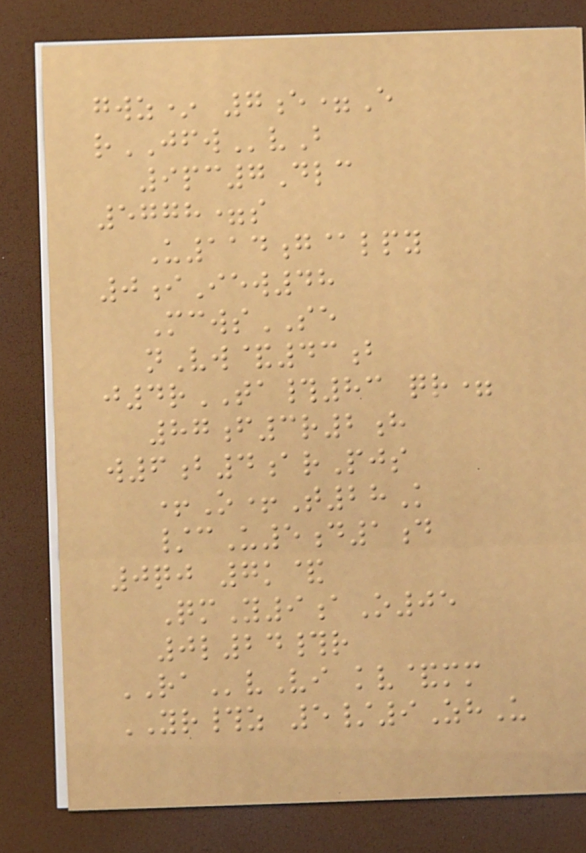gwz* 7e=E
rJFWvB
9pc7Dlc
5778=s
U114g@lpy
0iIew48
McwsSE
nVw&43b
j4rTA#83 qr=
87f3r2h
w6b4arPjs
+O+T28K
/cU5d1d
0qj 7k&
QmY9aO05
0l24#r
RAvVi kv&mm
YR#z 5/9ZhU
